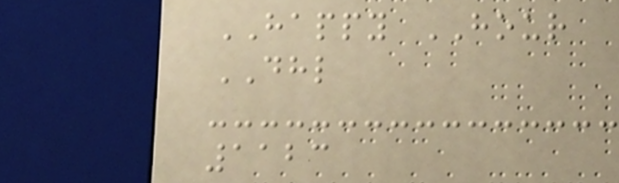HAPPY HOUR
DHL
1123
